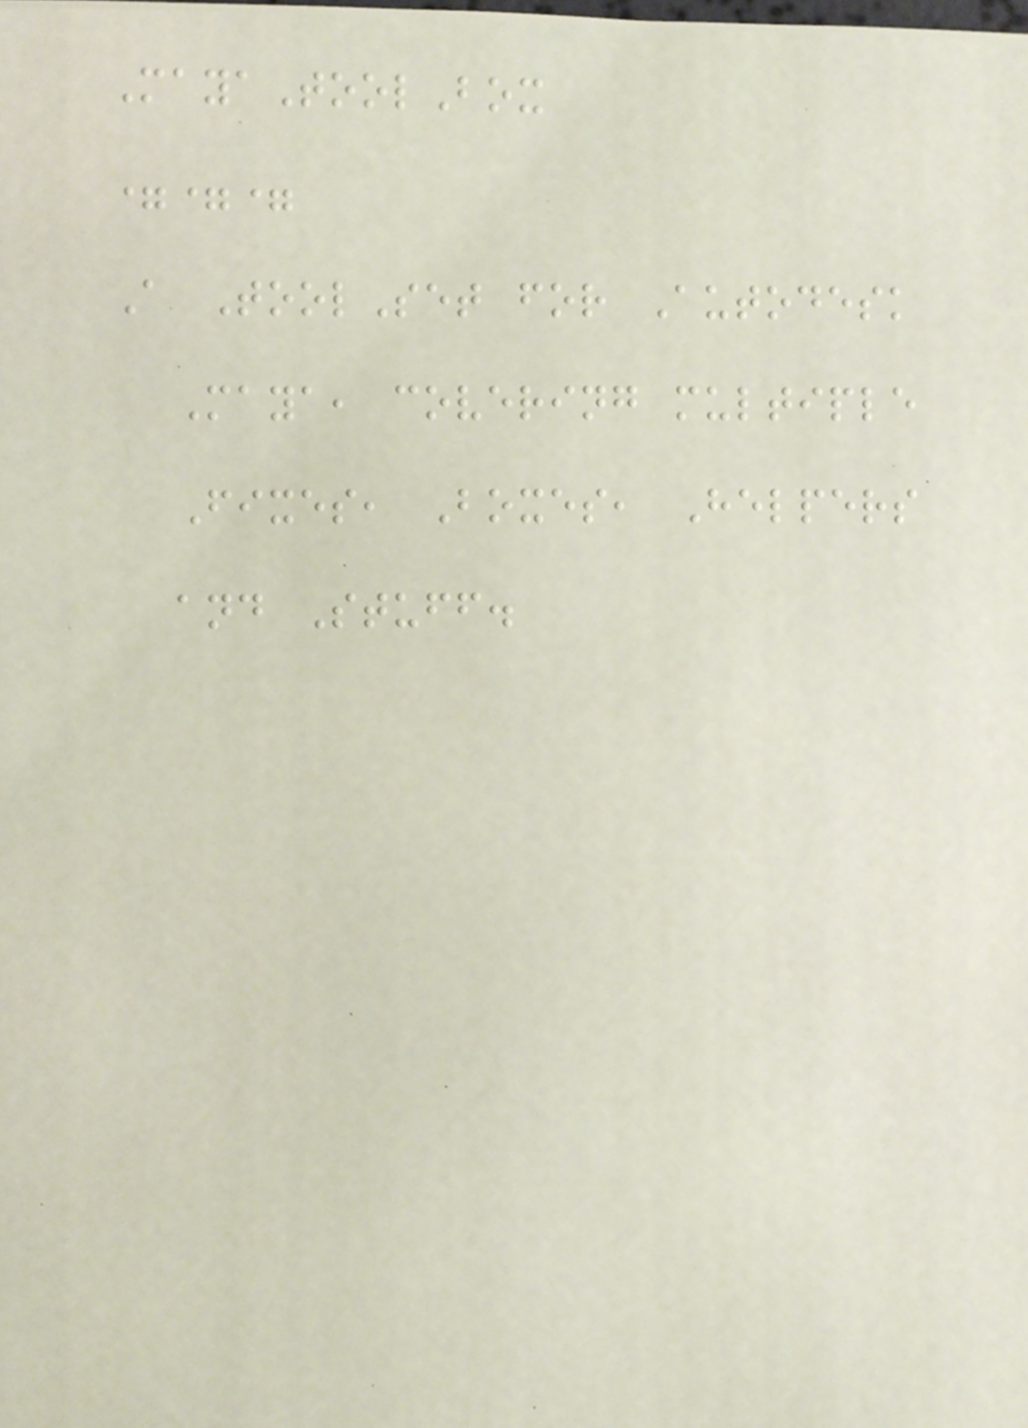MayaToolBox
===
A ToolSet for Autodesk
Maya, covering multiple
Fixes, Boxes, Helpers
and Stuff.
